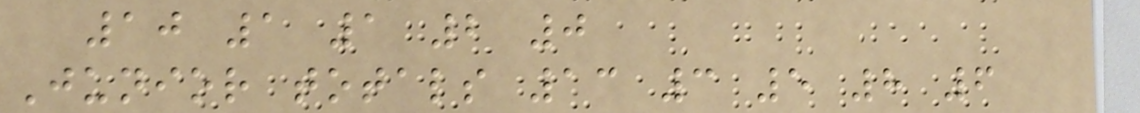10 1 1 2 0
Junior totals 13 3 5 8 6
